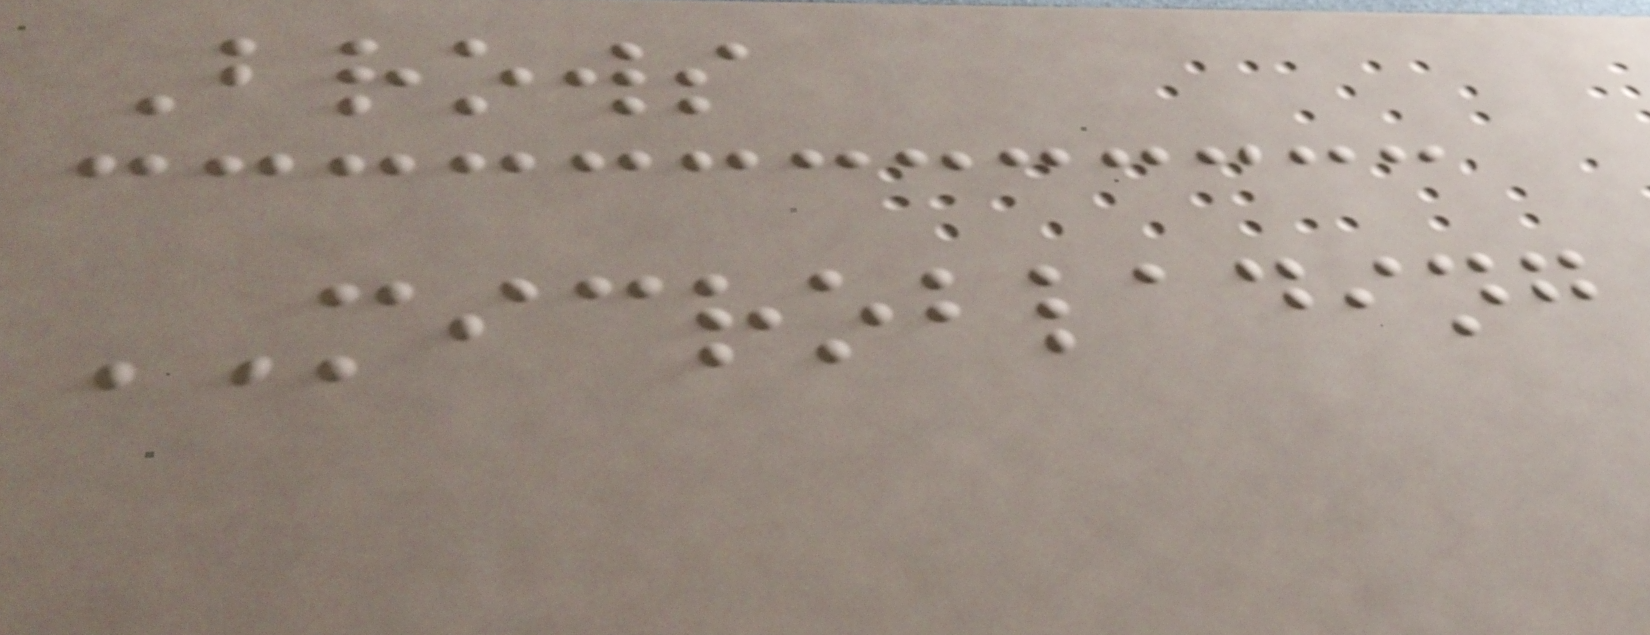Brows
MICROBLADING
